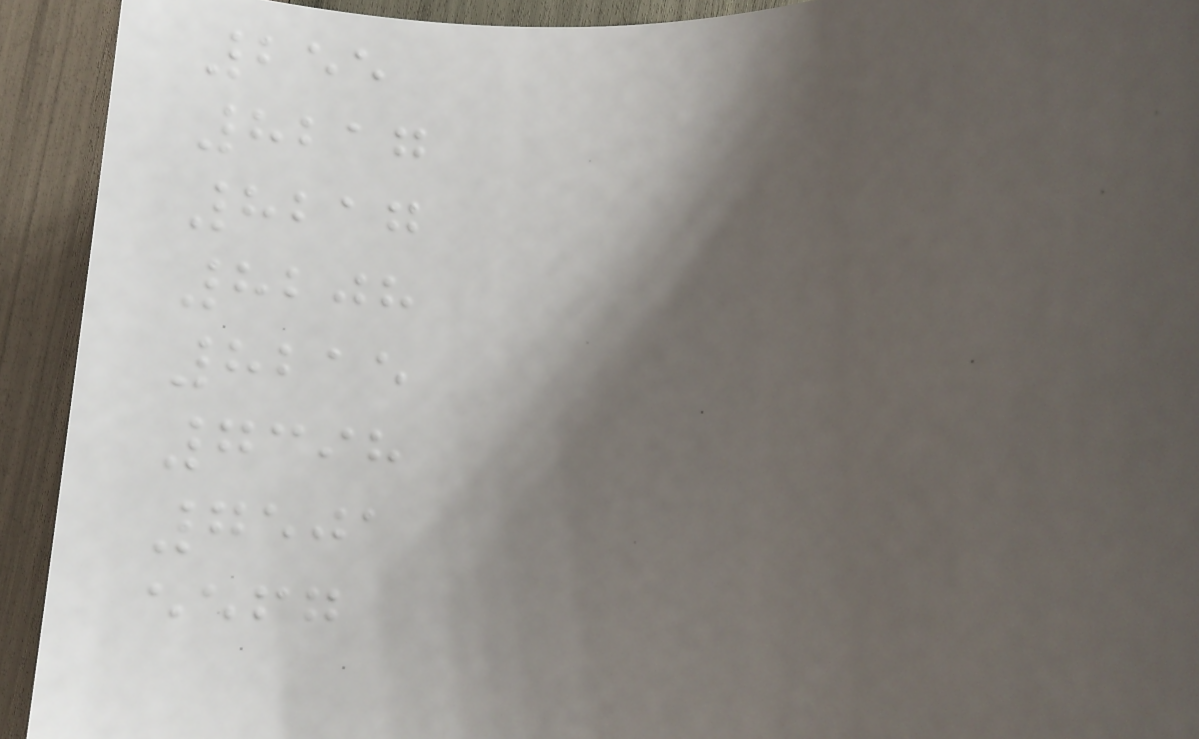255
8217
8217
8208
8215
7398
7501
eefg
